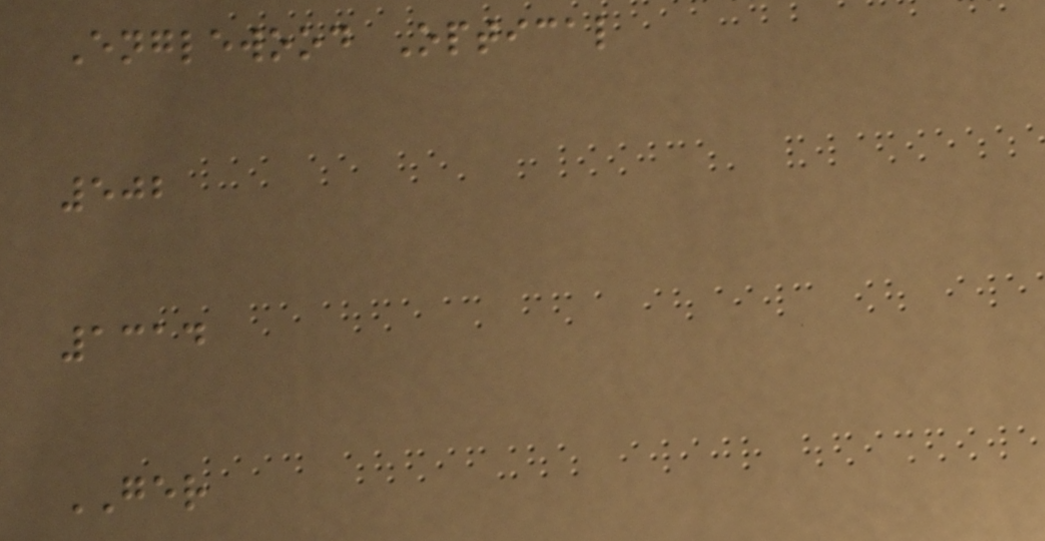Englewood Optical
502
1314
GER
